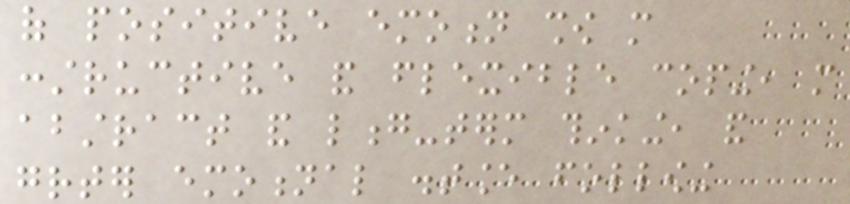of positive emotion show more
constructive and flexible coping, more
abstract and long-term thinking, and
greater emotional distance following
